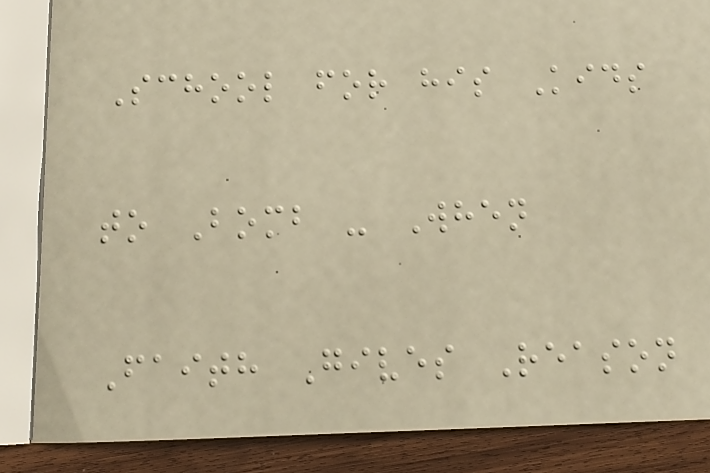School for his Kids
to Bomb - When
Faith Gives Reason
